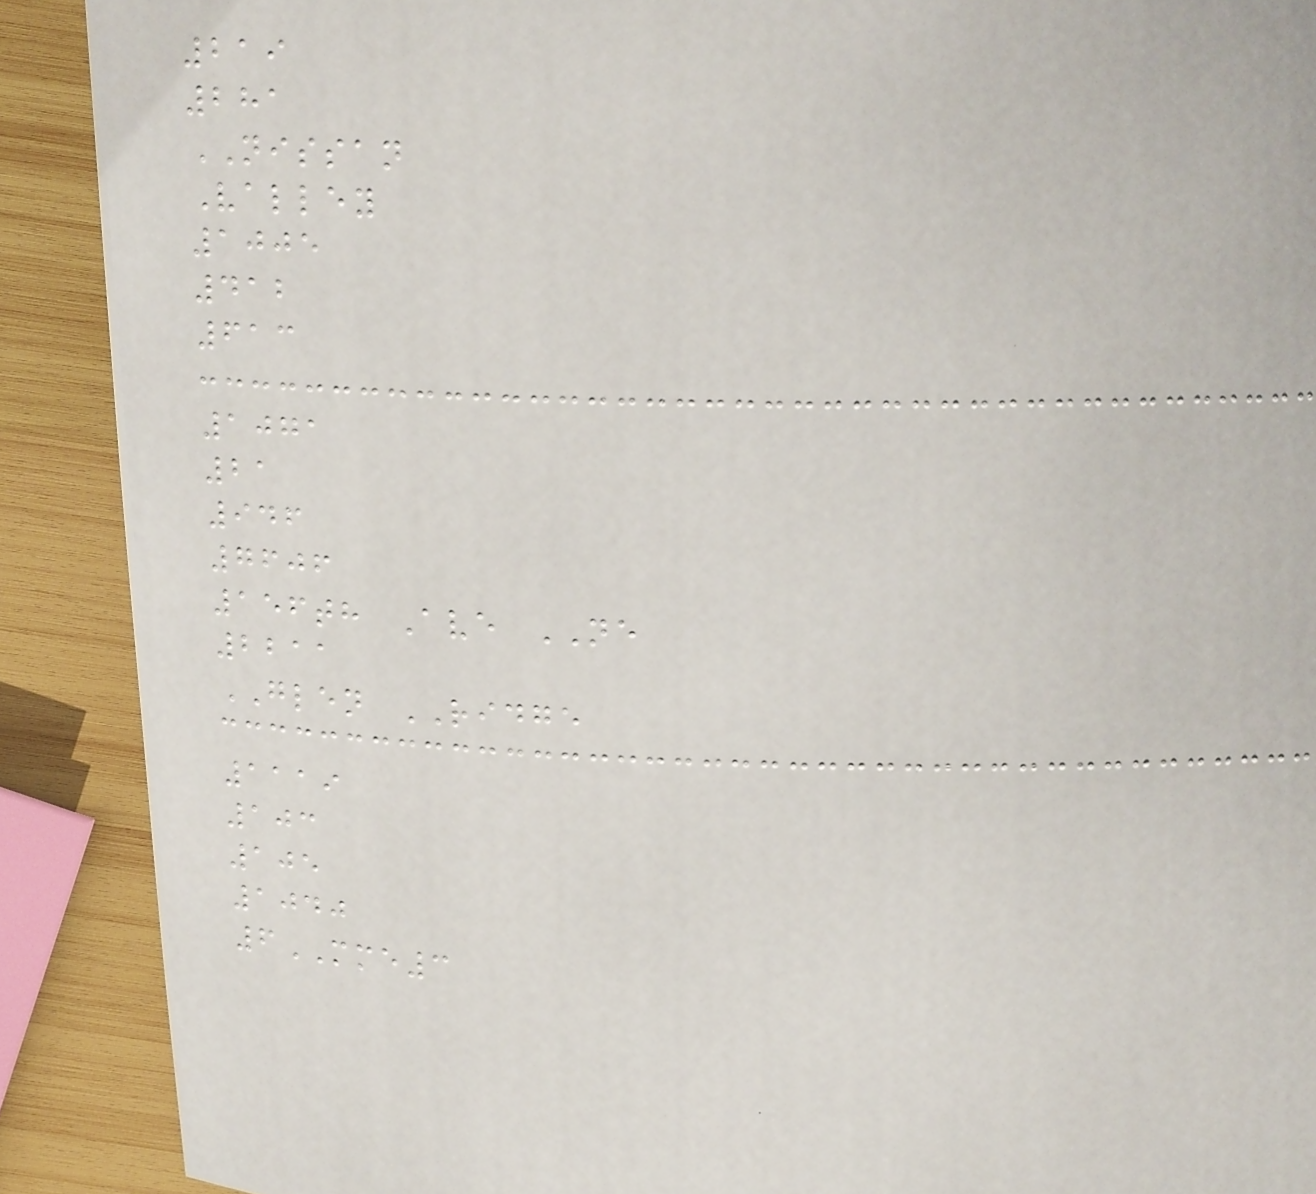219
281
NISSAN
Valley
1005
412
613
1071
21
946
7606
156th Ave NE
2211
GLEN RIDGE
1119
103
105
1040
6MME3
